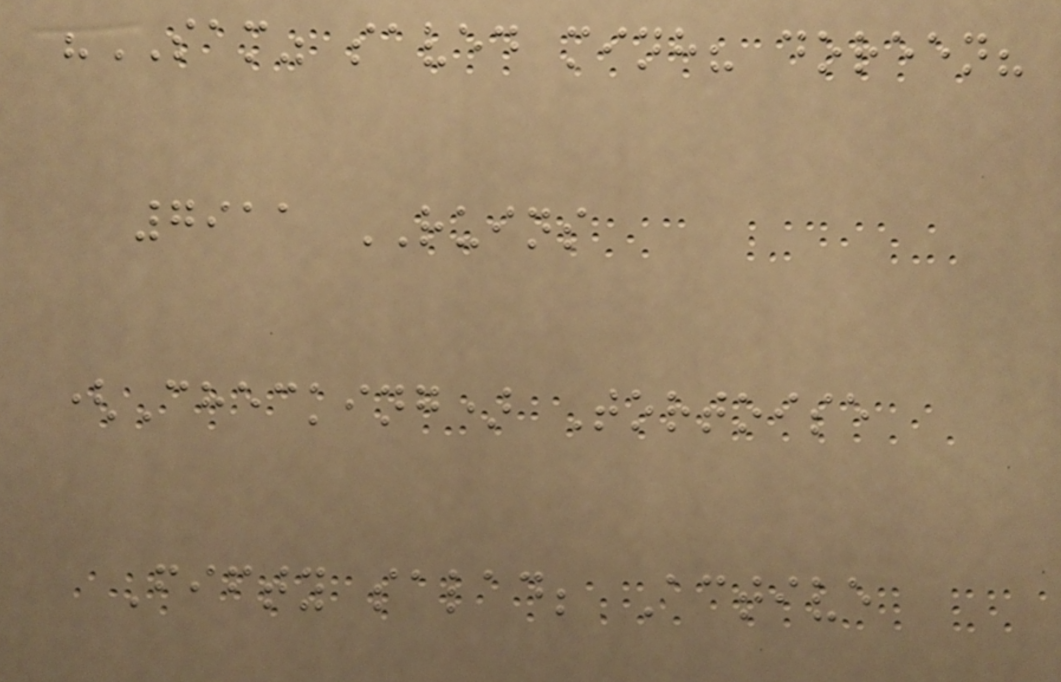"SAM" saved minh? doreen?
7911 RUINS
(Checking) Tortoise
Fifty salad; Active
